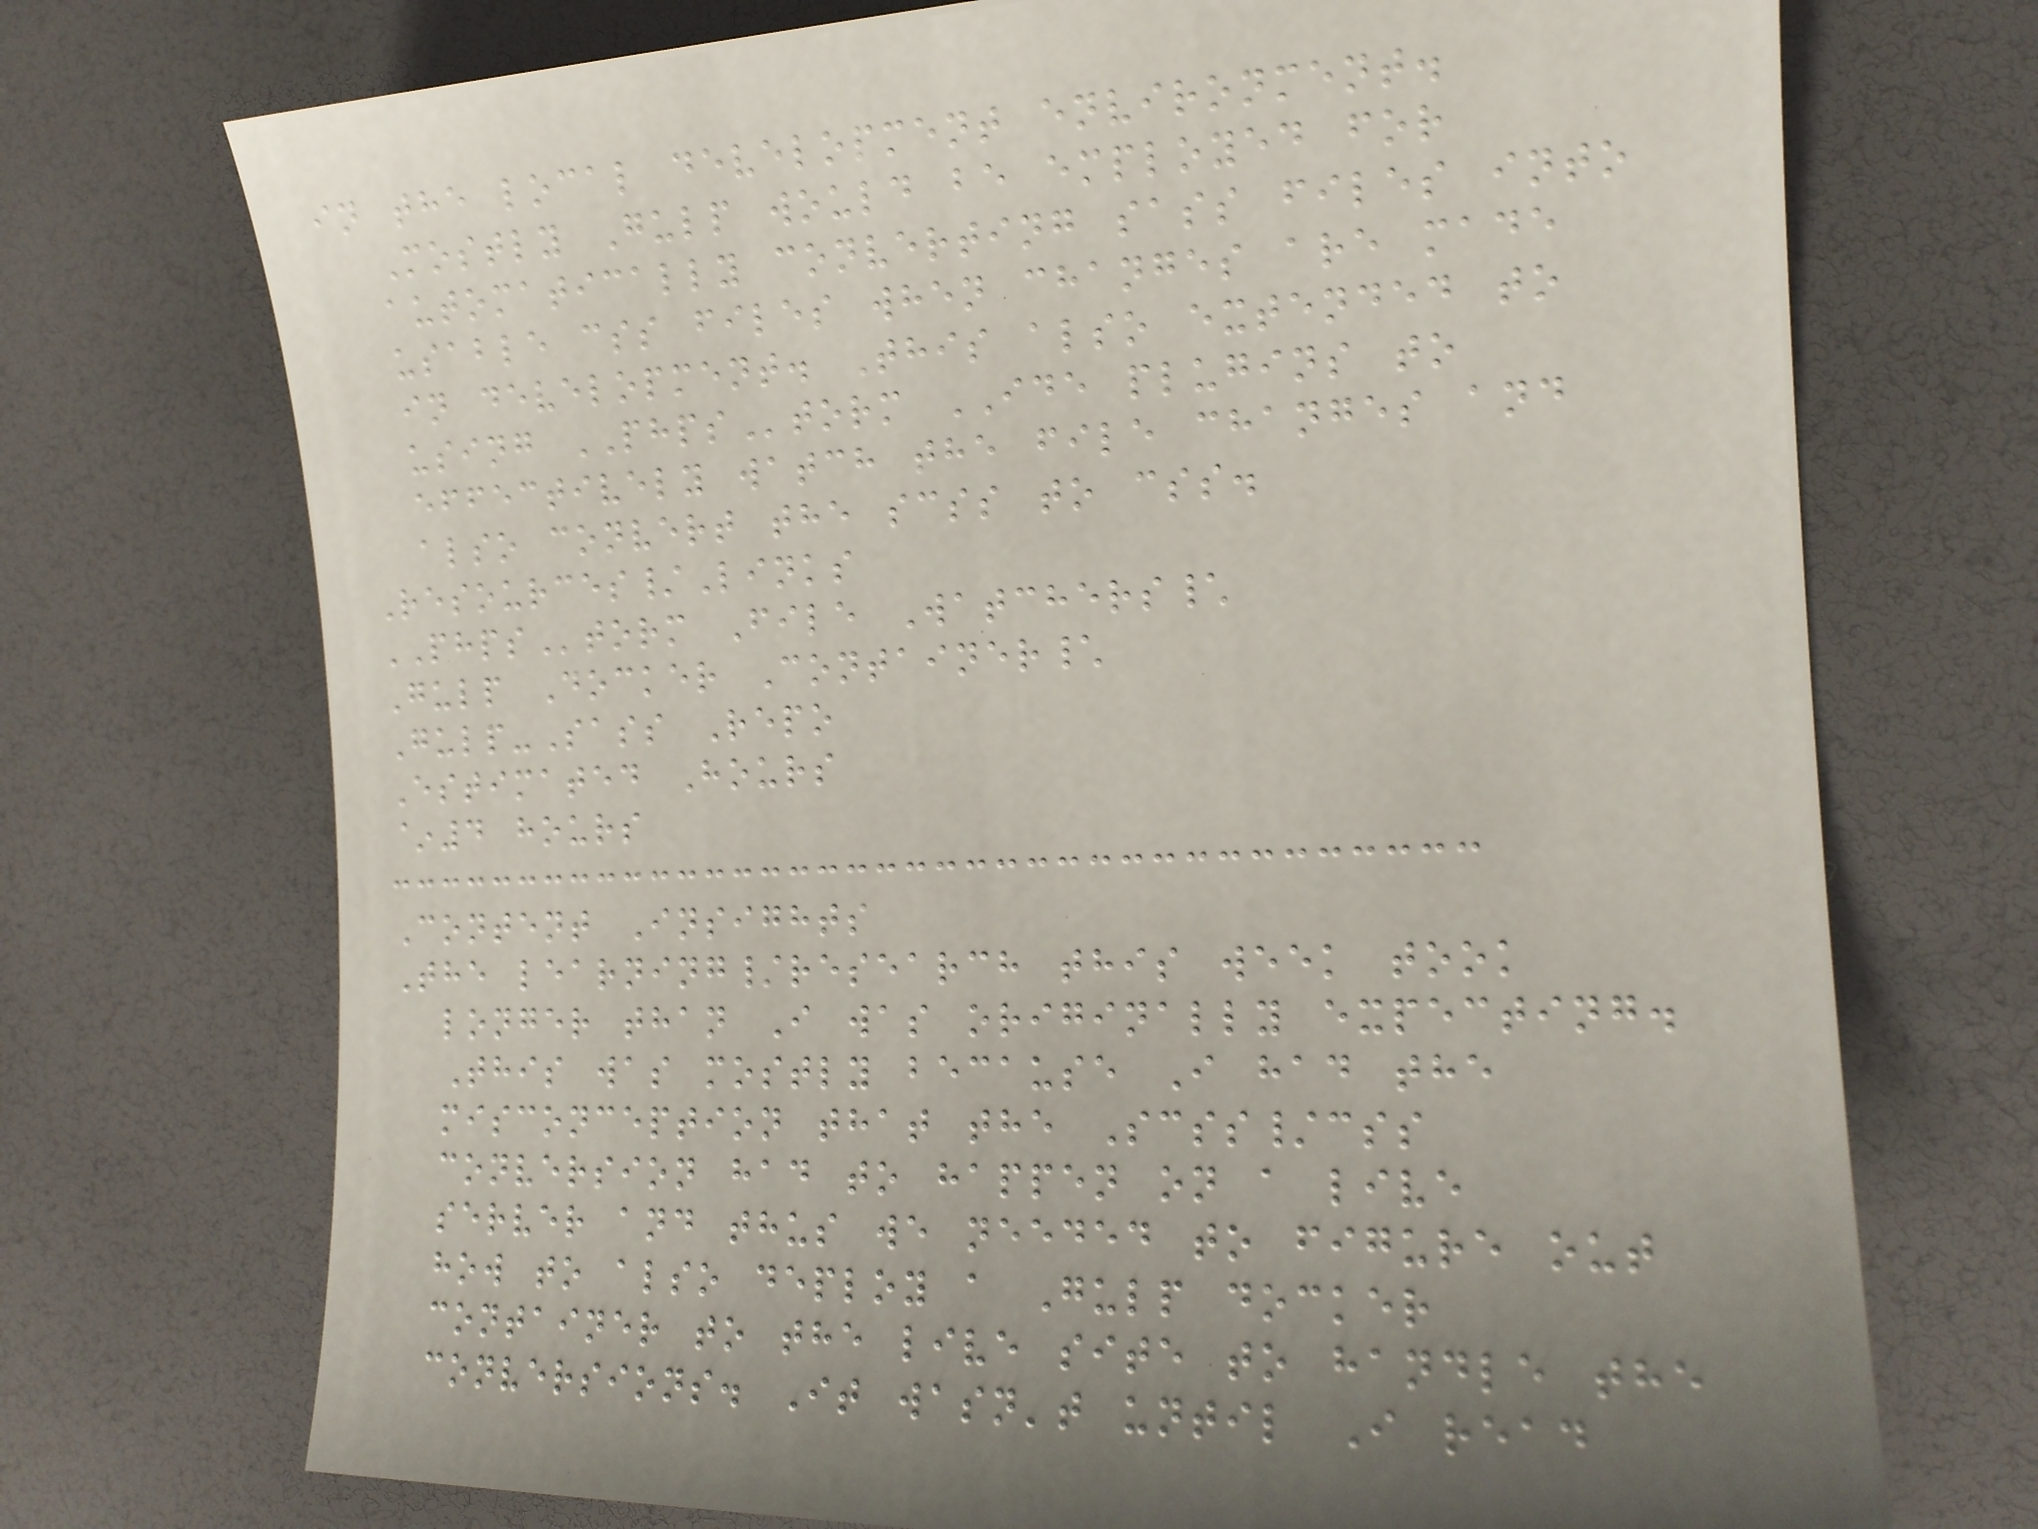in the local development environment.
Mostly Gulp would be employed for
automatically converting sass files into
usable css files when changes are made
in development. This also extended to
using PHPStorm IDE plugins to
effectively watch the file changes and
also convert the scss to css.
Resources/Links
PHPStorm File Watchers\
Gulp Docker Container\
Gulp-Sass Repo
Estimated Hours
~4 hours
Content Insights
The learning/research this week took
longer than I was originally expecting.
This was mostly because I had the
misconception that the Scss/css
conversion had to happen on a live
server and thus we needed to figure out
how to also deploy a Gulp docker
container to the live site to handle the
conversions. It wasn't until I read
